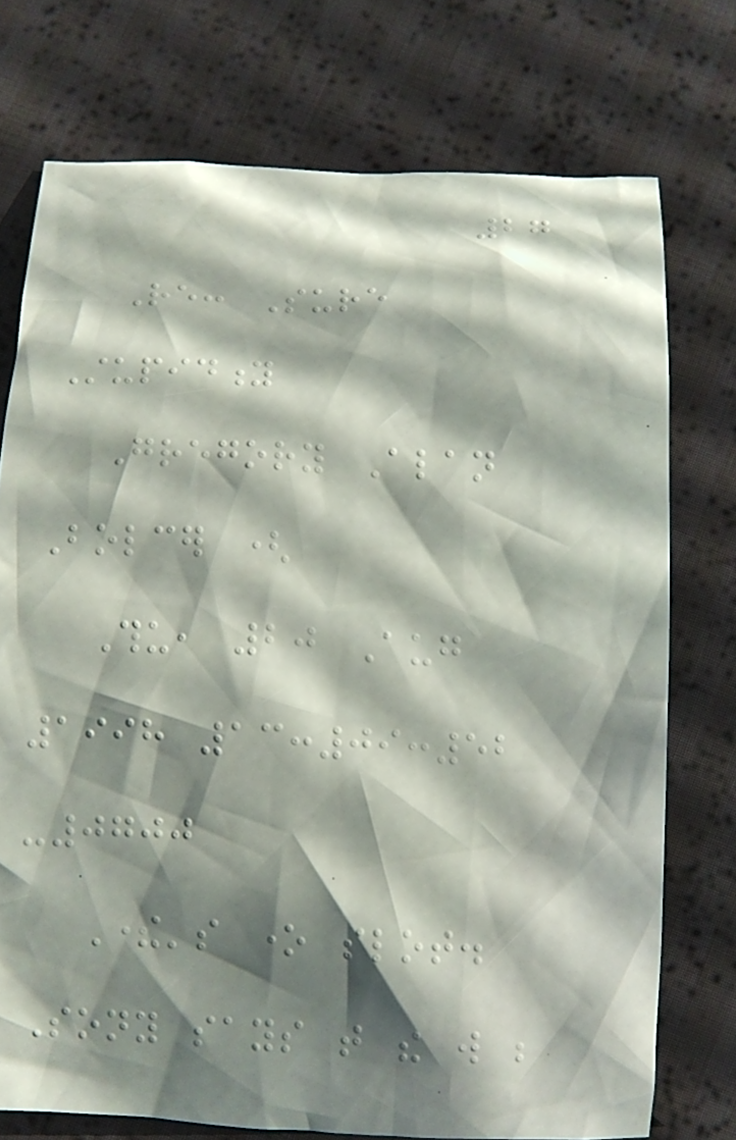27
Re: Sure
Stupidity
Gregory Alan
Bolcer (
Thu, 20 Aug
1998 13:09:52
-0700
There's one slot.
Sony says that the will be
